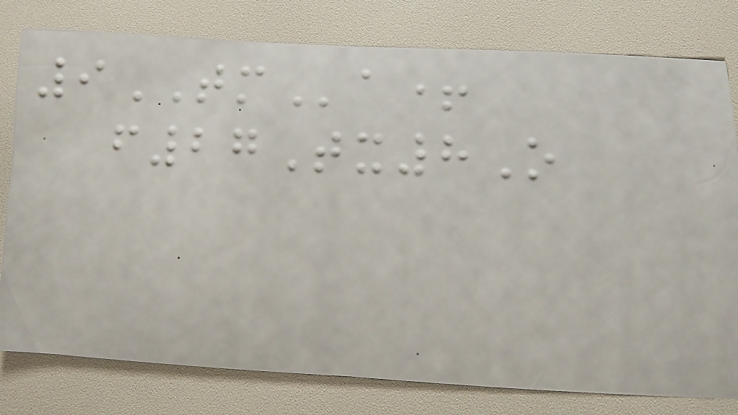9TMa+
f27Tx8O
